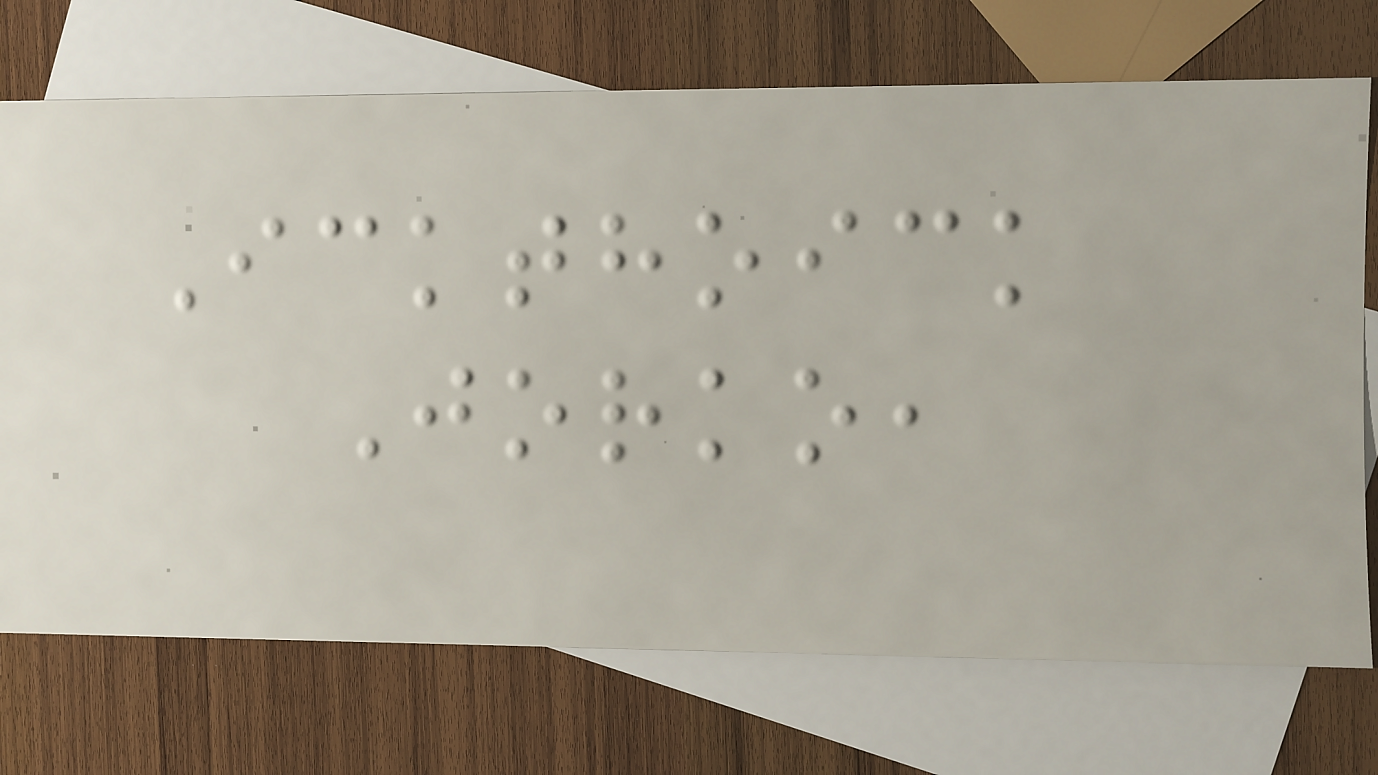Ickthoick
Jorko,
